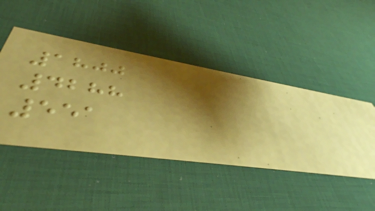1800
4288
551
